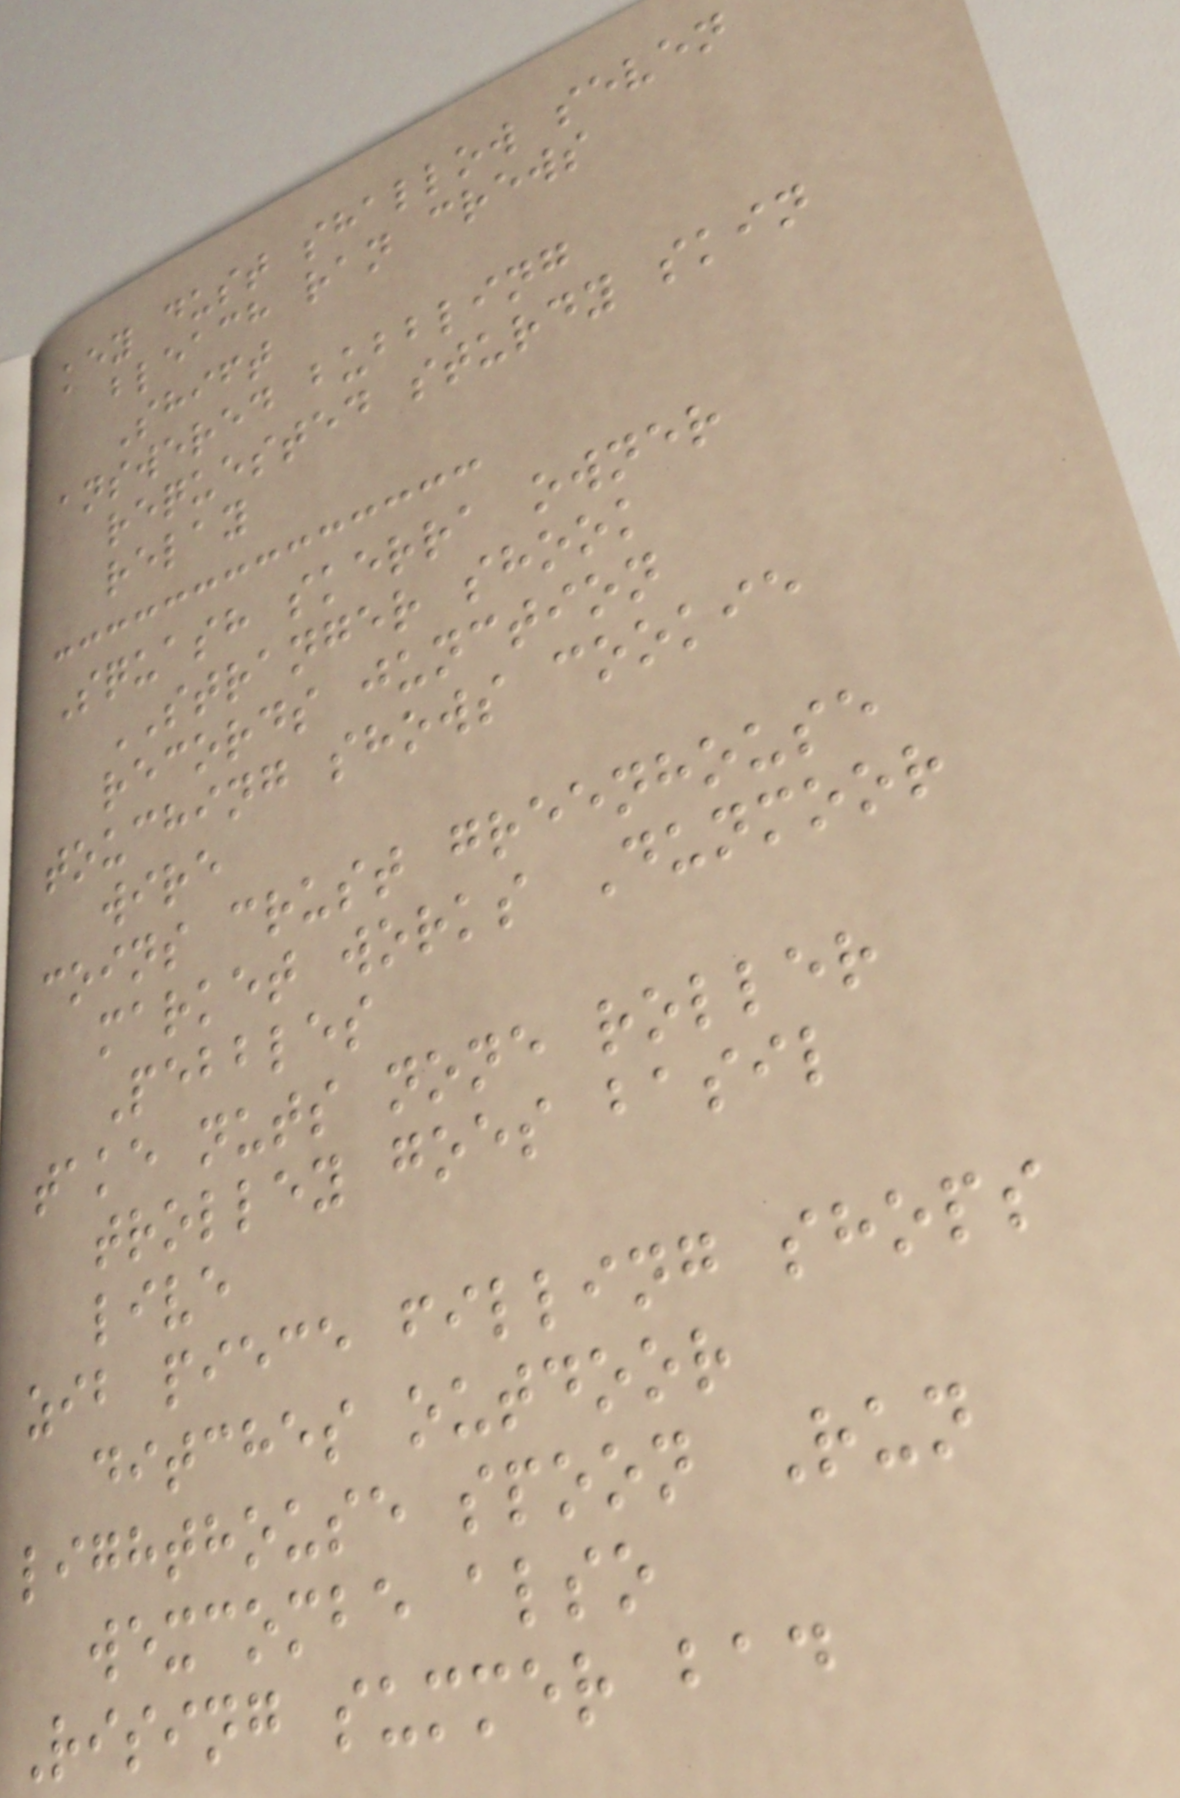key dust shallow seven
bleach ran crews
Shift
answered bubbling
requested sturdy skin
relay
Squash skerra owner
STRANGER shook
records junction
touching shows cookie
wire
coins crust greenhouse
market works Dunmoor
Pebbles
take nuts none roller
trolley goes basil
live
zib piece filling shops
ditches outdoor
lighthouse spoon Run
wexcombe also
Rising summer bad
